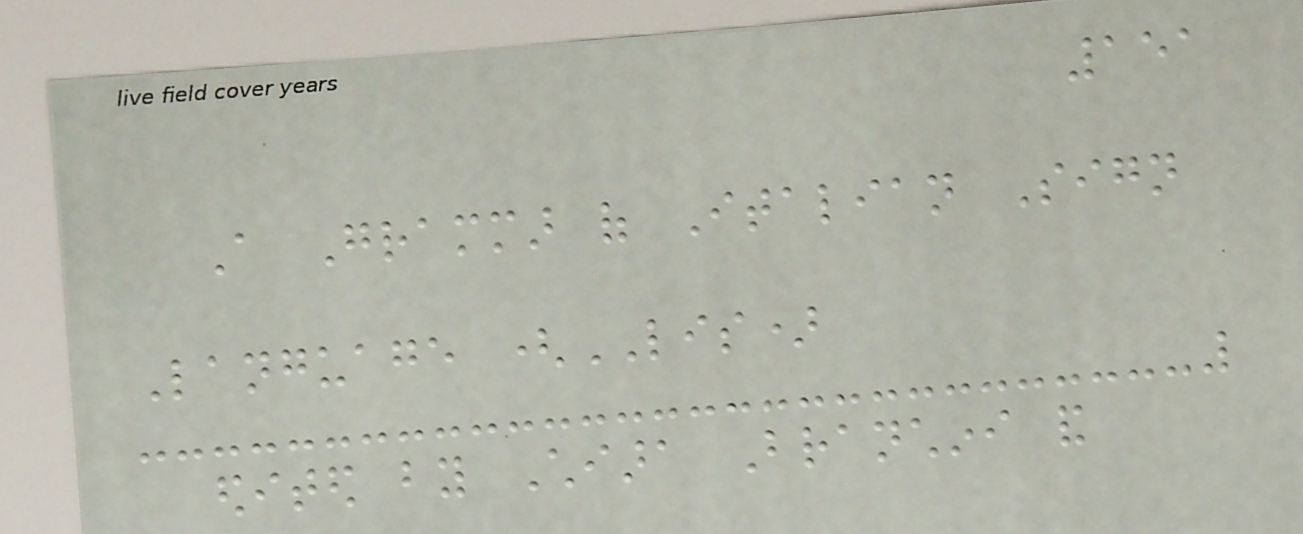151
A Grammar of Italian Sign
Language (LIS)
edited by Chiara Branchini and
